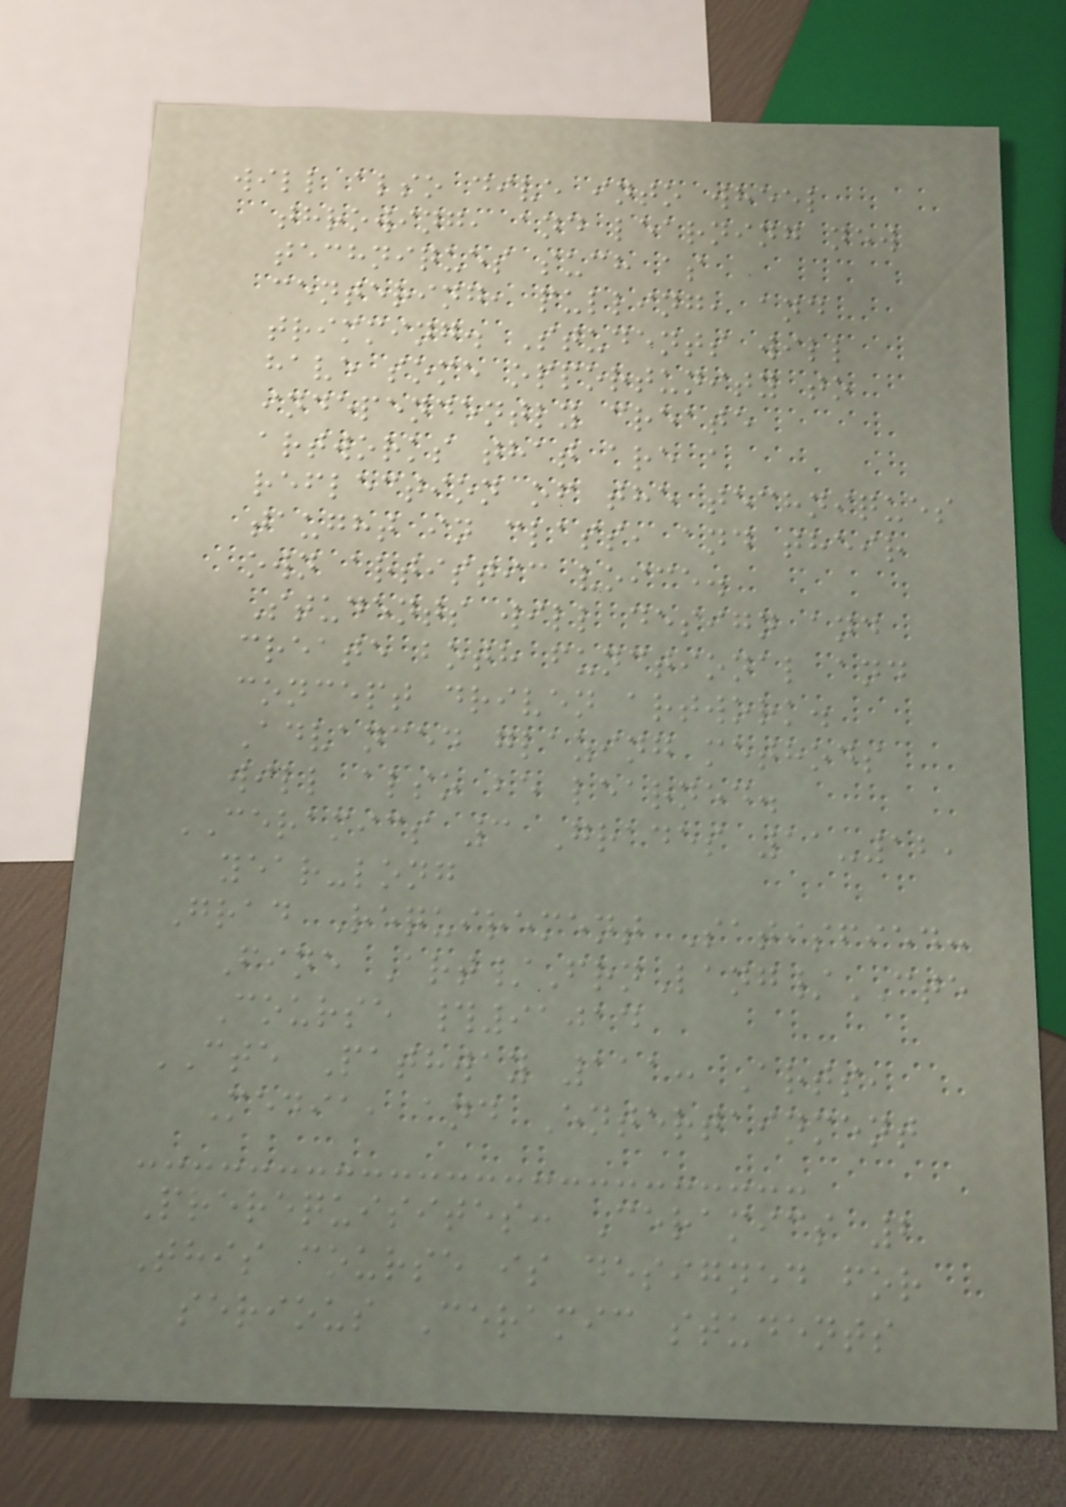will also dive into wheel
throwing, and learning new
techniques such as
centering, pulling, and
trimming. Students will
have some opportunity to
independently create
artworks that are a
reflection of the techniques
taught in class, and their
own artistic voice.
Students will design and
create both functional and
concept driven artwork.
Advanced glazing methods
will also be learned.
CERAMICS 3 Grades 11-12,
year-long
Grad Requirement Satisfied:
Fine Art/FrnLang/CTE
Course #91014
CTE Pathway 111: Arts,
Media, and Entertainment
Prerequisites: Ceramics 2
This course is designed for
serious Ceramic students
